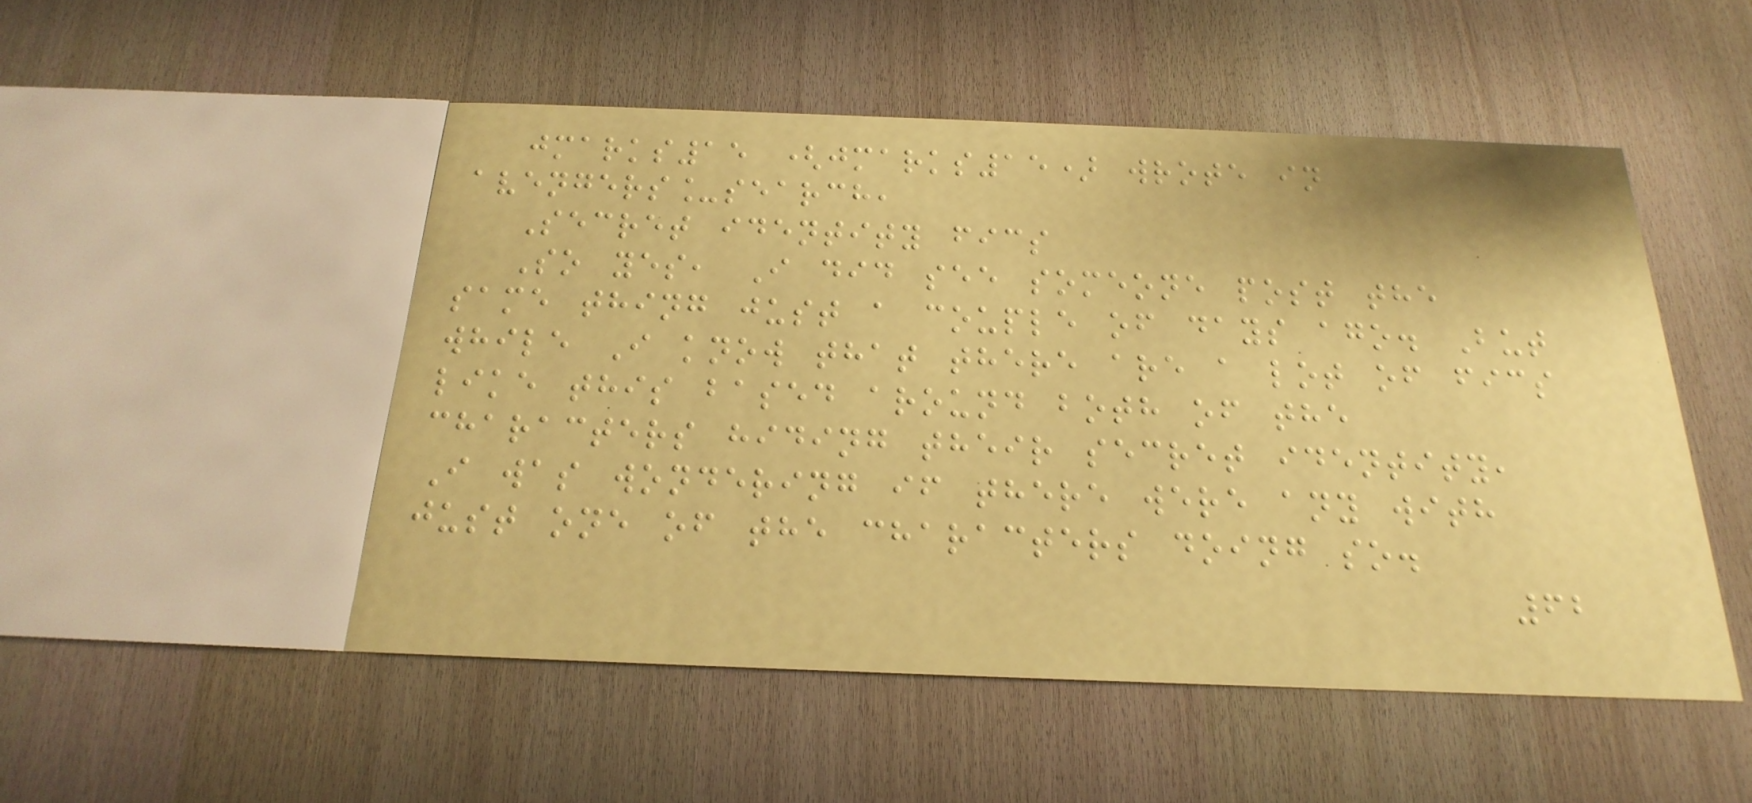jmarks15 (jmarks15) wrote in
avengers_search,
Secret identity fics
So yes, I did see someone post the
same thing just a couple of days ago. But
while I know that there are a lot of fics
like this based around both of the
characters hiding their secret identity,
I was wondering if there were any with
just one of the characters doing so.
62
